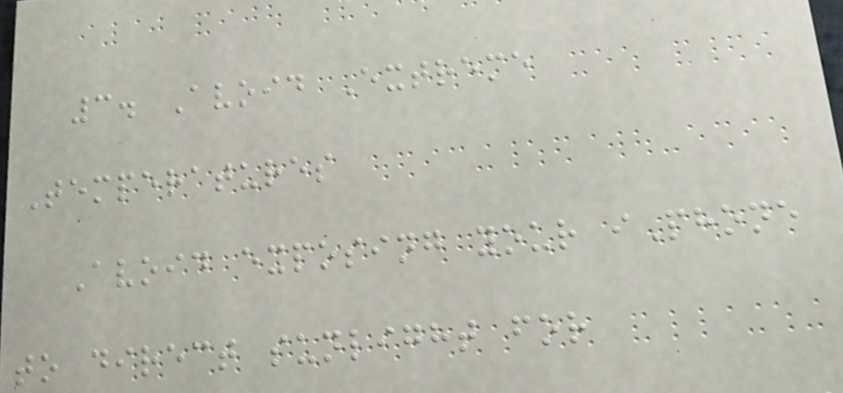3. Avoid Extreme
Temperatures
Avoid exposing your iPhone
to direct sunlight for
